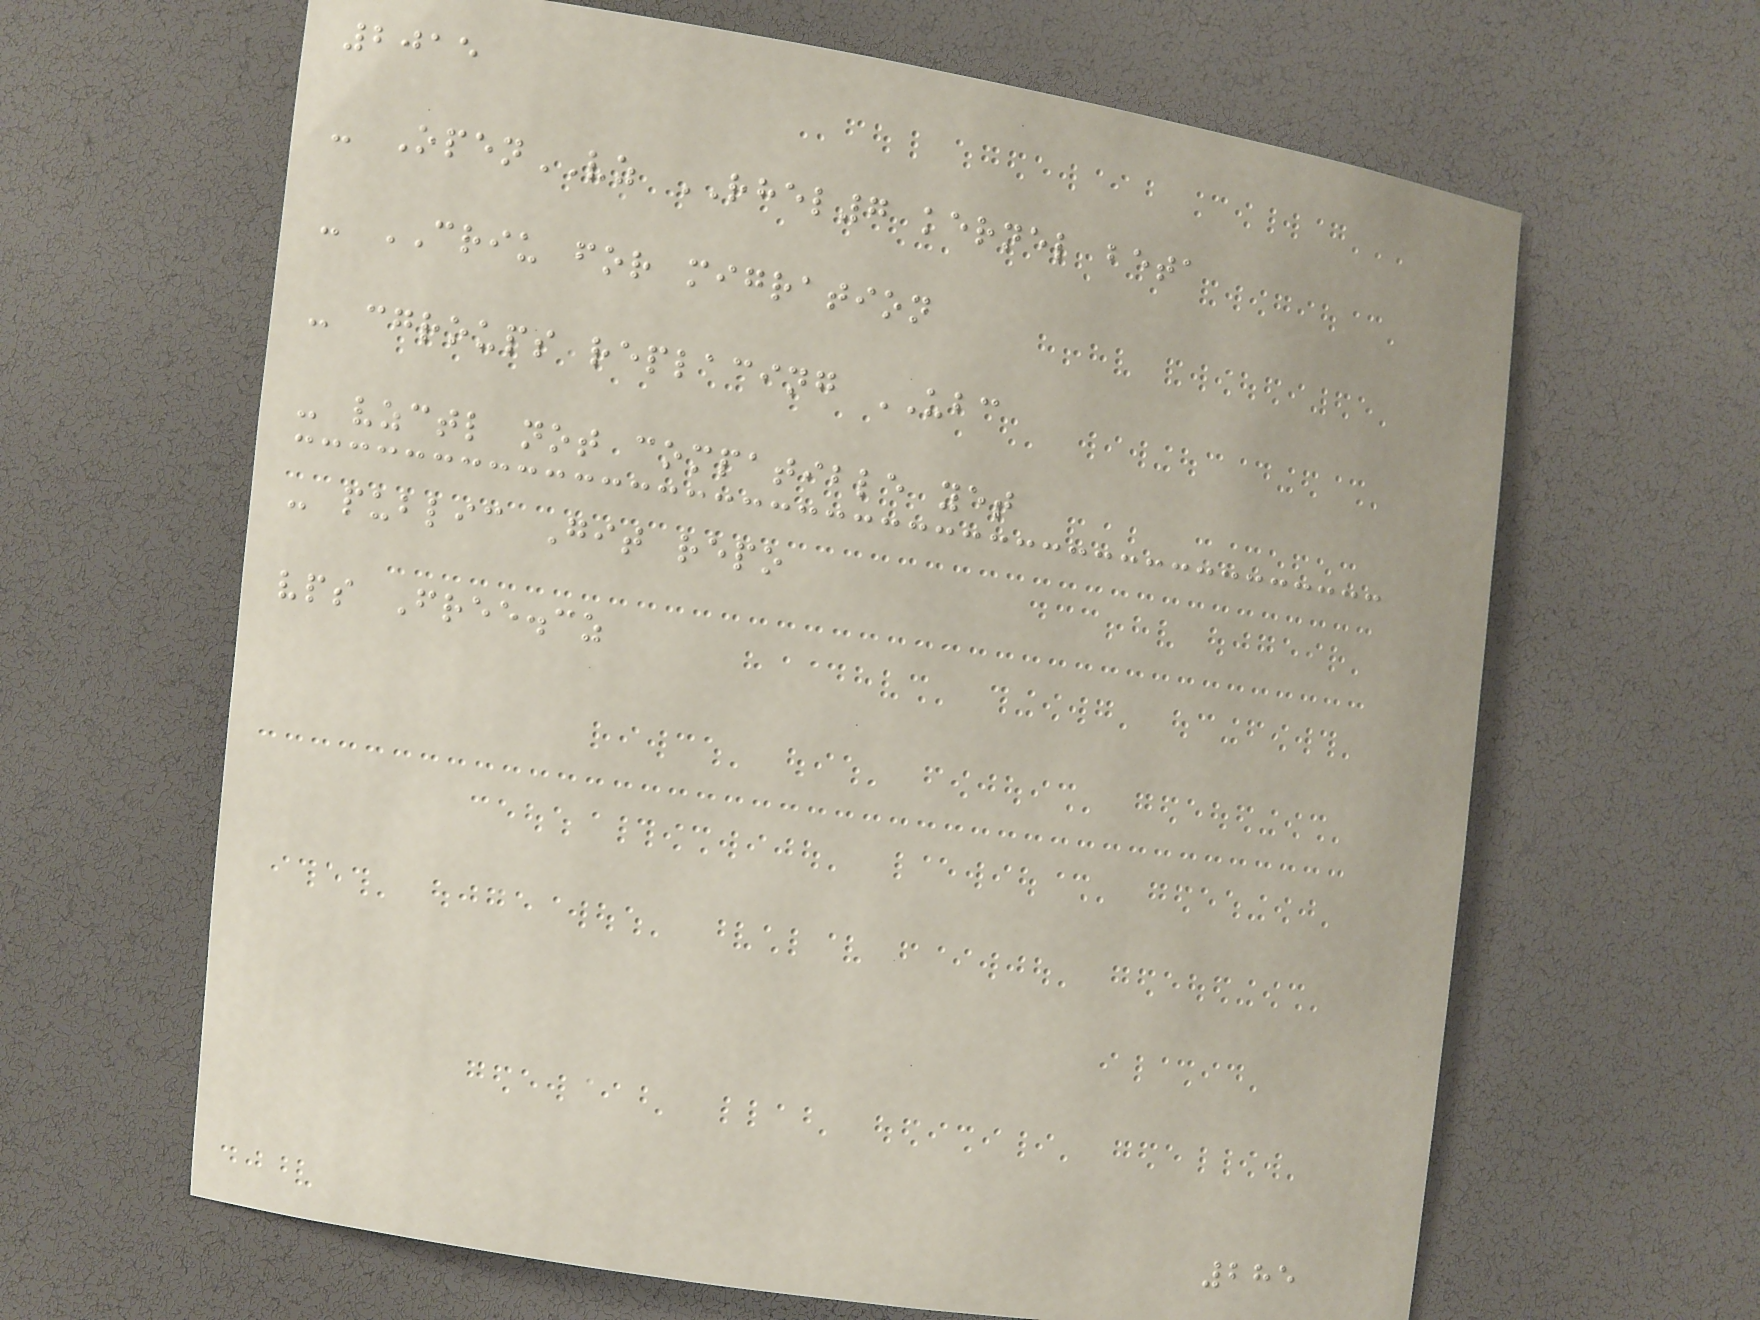2015
- OpenVZ RHEL7 kernel beta
- CRIU for migration
- cgroups replacing UBC
- vzctl not compatible yet
- public Git repo
vps Free.cz
285
